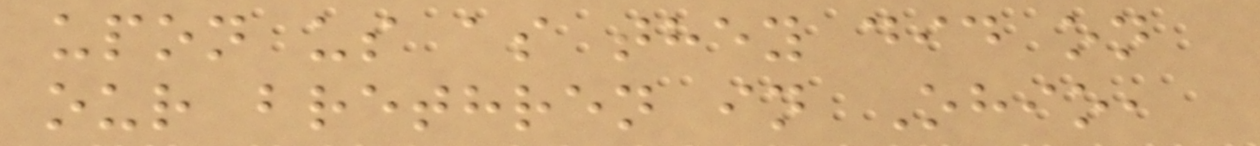upon us as they did on
our brethren in Ohio,
